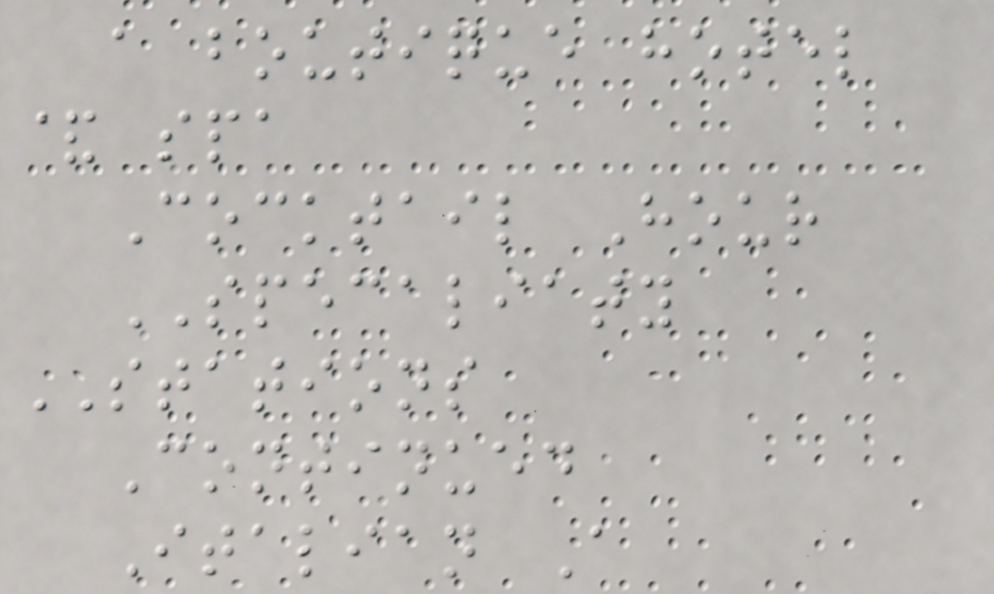a boutique hotel
& spa
Cocktail Hour
SPECALIATY
STATIONS
Continued
Italian A
